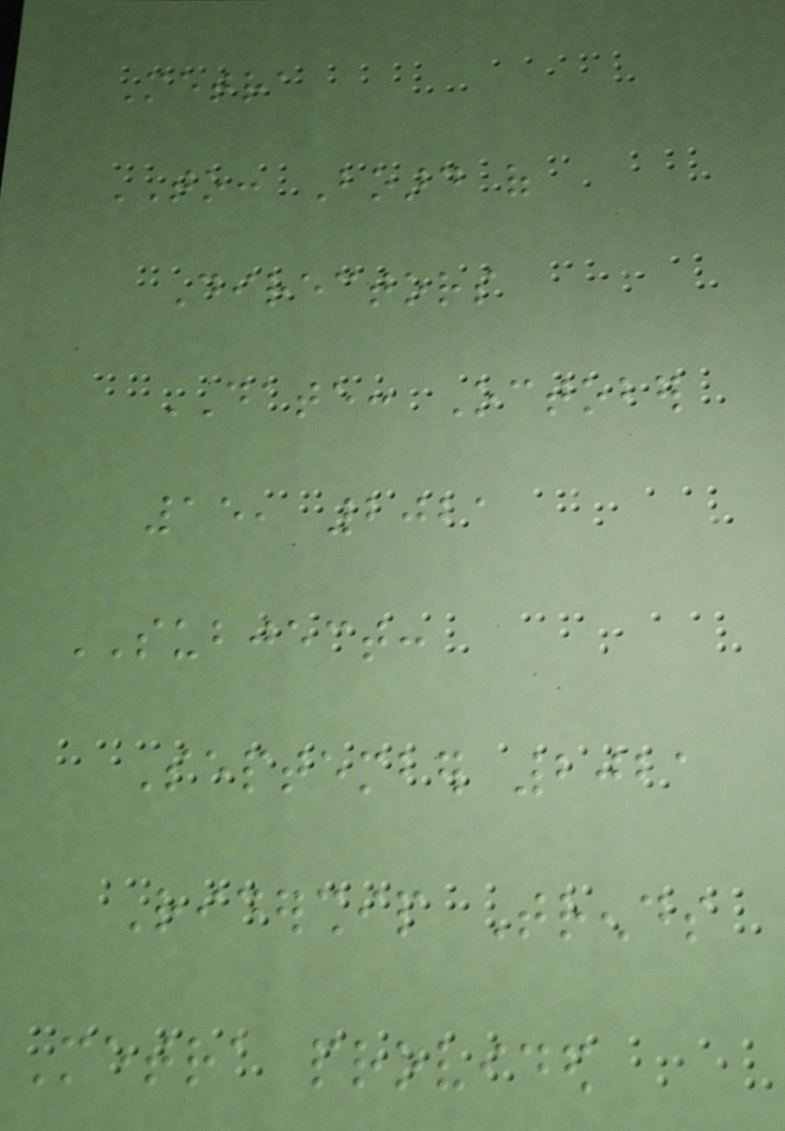Metra
TO: Board of
Directors
DATE: October
15, 2021
SUBJECT:
September 2021
Ridership Trends
Metra provided
